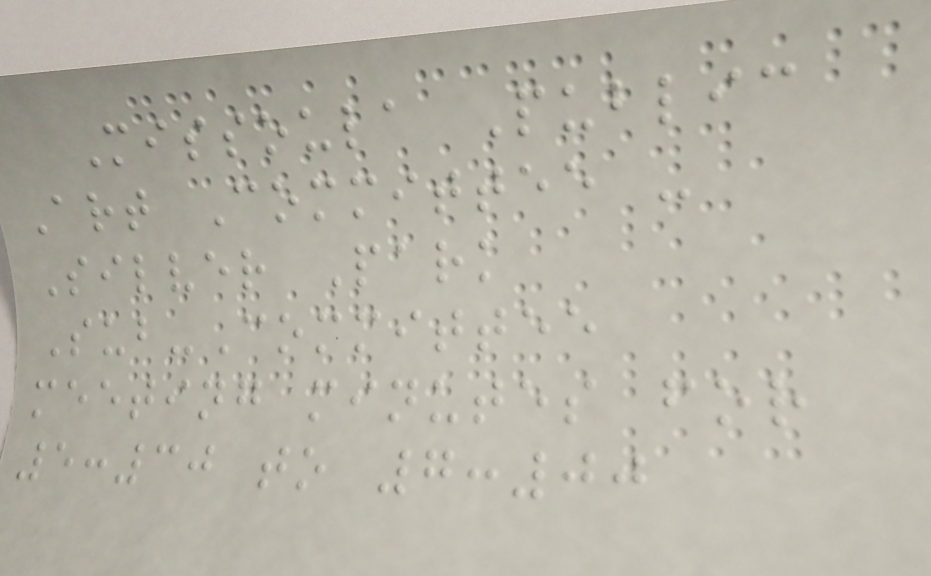Missoula Public
Art Committee -
Silver Park
Sub-Committee
meeting minutes for
5:30 to 7:00
